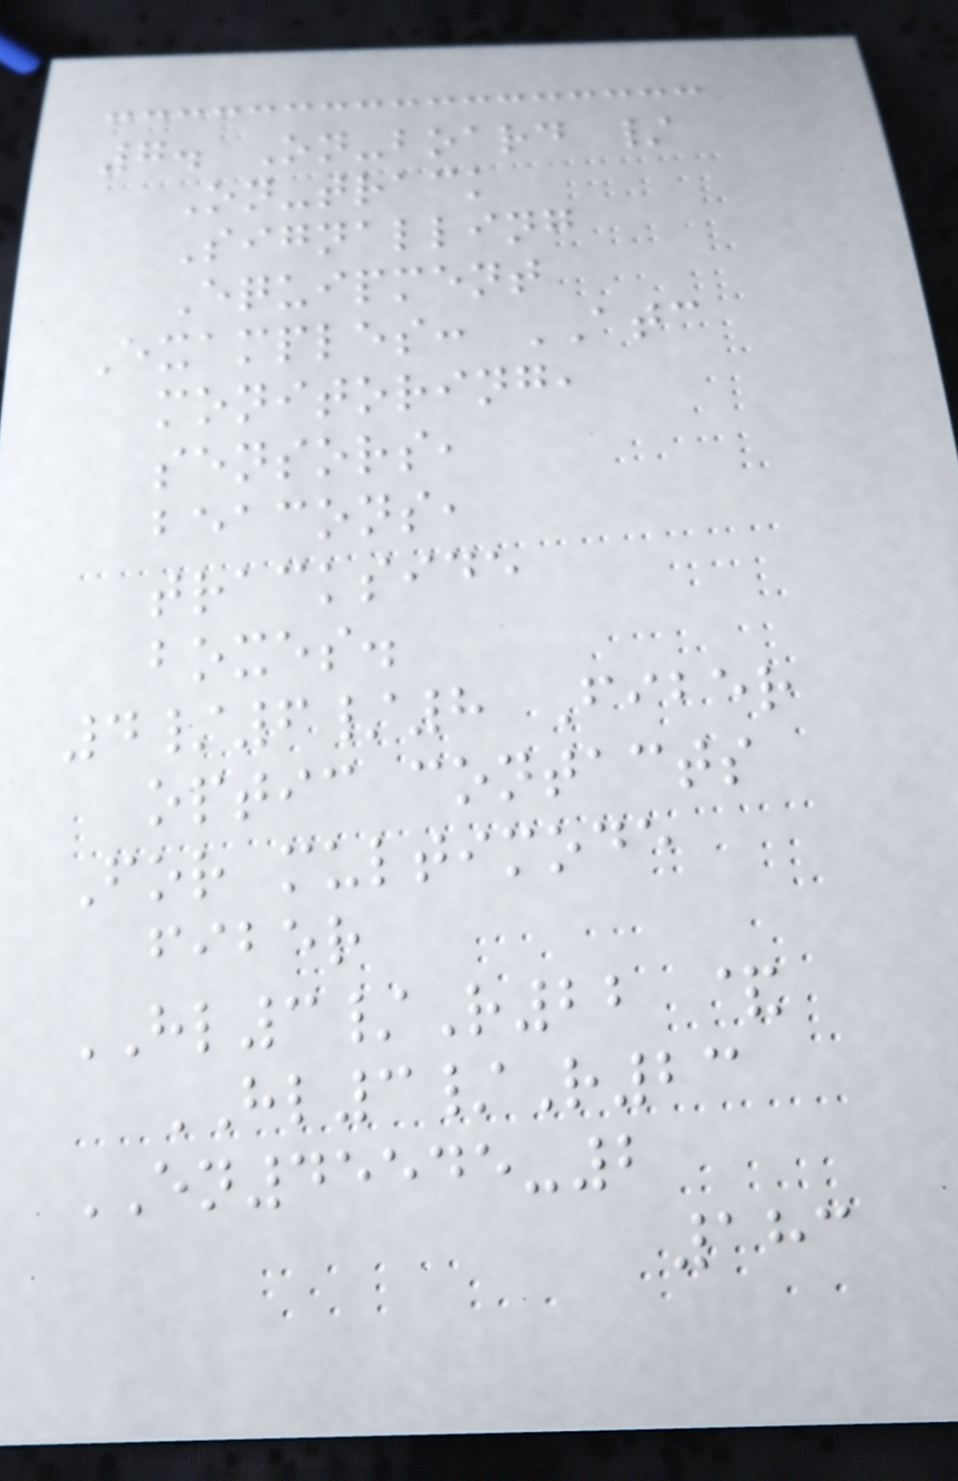7. On-board /
On-track
Signalling
Equipment
Examples: ATC
monitoring,
sensors,
beacons,
trackside
boxes.
4/6/8 Fiber
optic contacts
For multimode
fiber
HL3/R22 &
HL3/R23
EN45545-2
183
